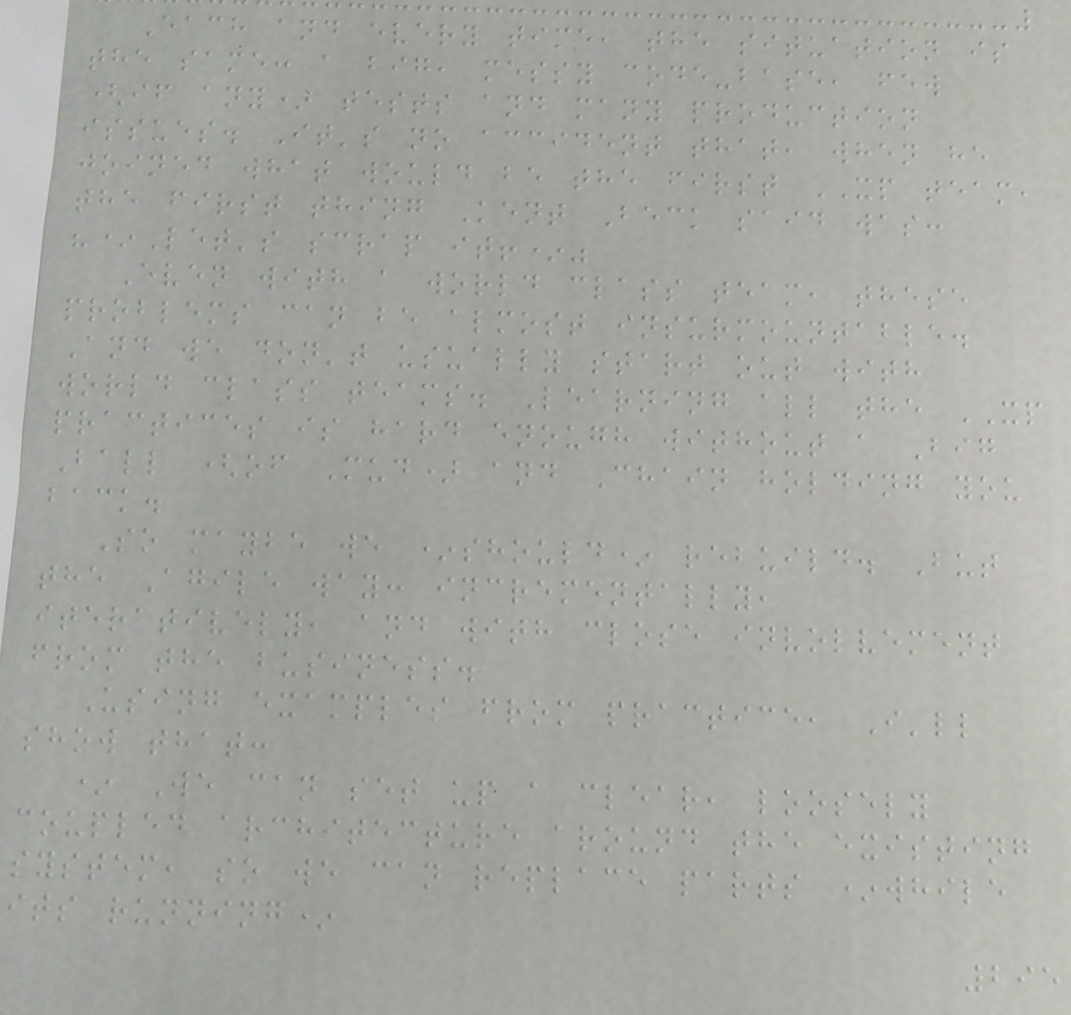Each and every time, the situation is
the same: a big, messy code-base, few
(if any) tests and many production
issues. It's no accident that, when he
joined what would be the first XP team,
the first thing Kent Beck said was:
"*Let's scrap it!*"
Even with a world class team, these
problems can be almost insurmountable.
And we don't usually start out with
world class teams. Learning all the XP
practices is hard enough without a Big
Ball (of Mud) and Chain holding you
back.
So maybe we *should* rebuild. But
the Agile way: incrementally,
iteratively, and with close involvement
from the business.
Using examples from practice, I'll
show that:
* We can set up a clear, loosely
coupled architecture around the existing
system, so we can replace parts *while
its running*
295
